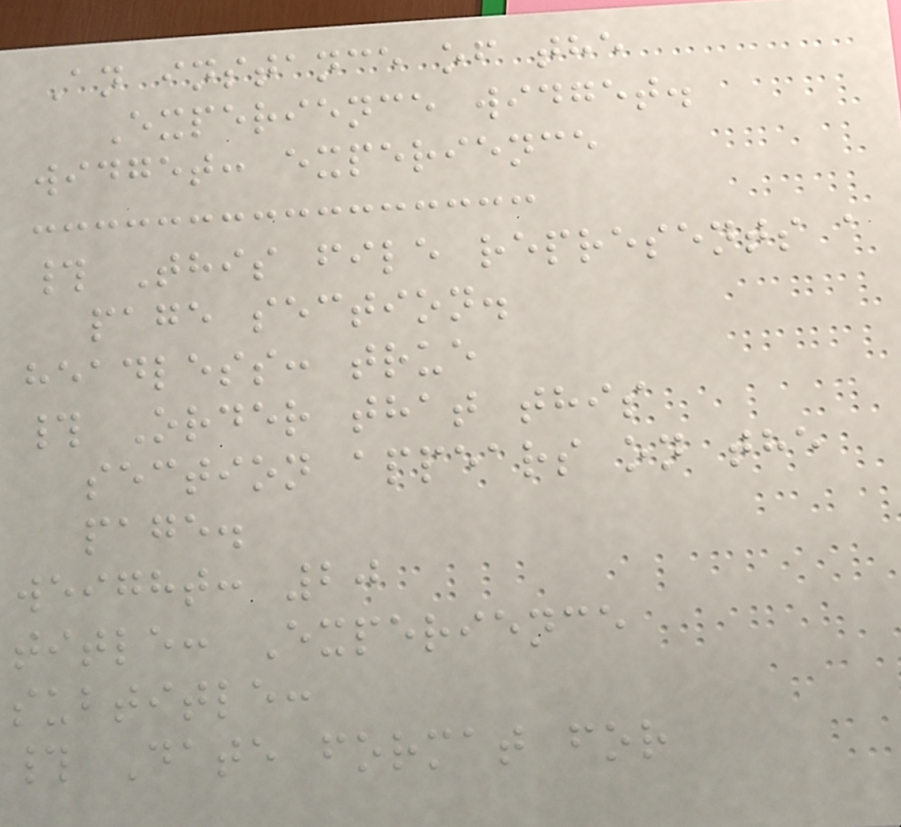An instance of the
Experience widget.
widget: experience
# This file represents a
page section.
headless: true
# Order that this
section appears on the
page.
weight: 20
title: Experience
subtitle:
# Date format for
